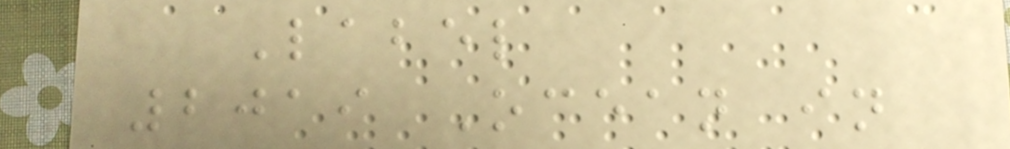Label
2019 Ocean in
